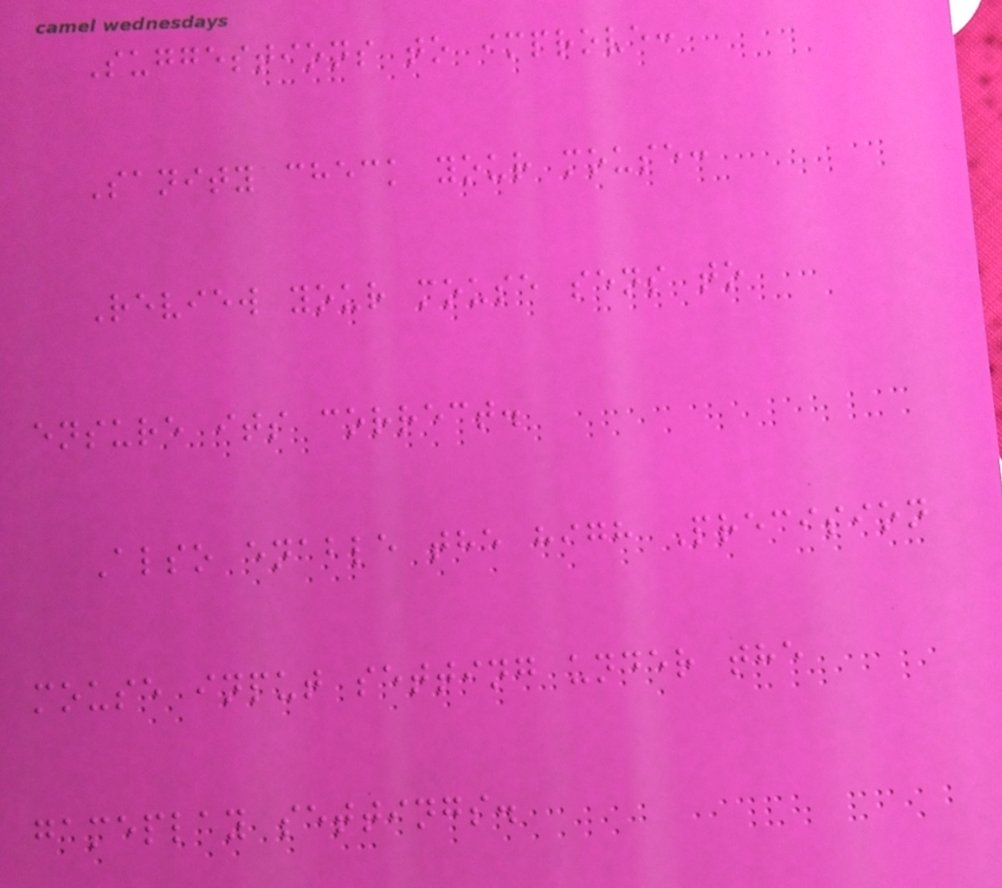Suggestions to improve:
Sanity check your mouse:
Review your mouse sens to
ensure its correct.
Also enable the high Precision
mouse input setting under the
gameplay settings.
